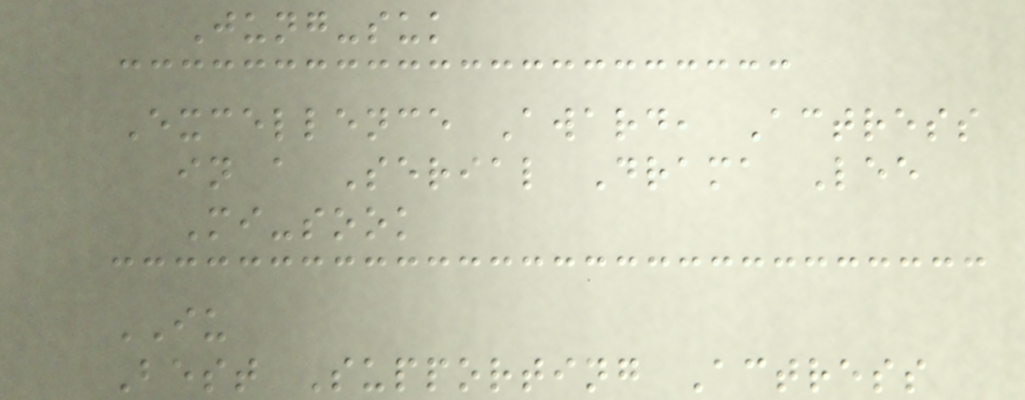Jung-suk
Excellence Award, Actress
in a Serial Drama Lee
Mi-sook
IU
Best Supporting Actress
